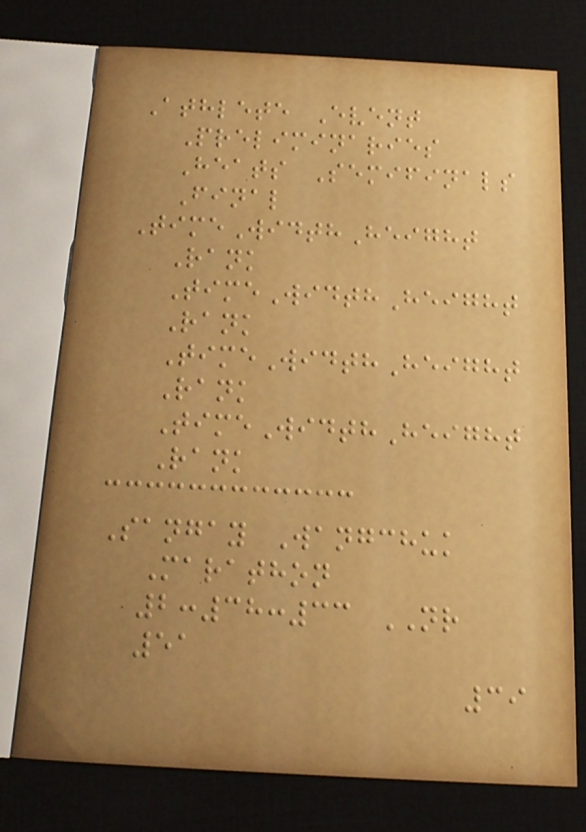Athlete Event
Preliminaries
Heats Semifinals
Final
TimeWidthHeight
Rank
TimeWidthHeight
Rank
TimeWidthHeight
Rank
TimeWidthHeight
Rank
Sangay Wangchuk
Marathon
2:38:33 NR
51
39
